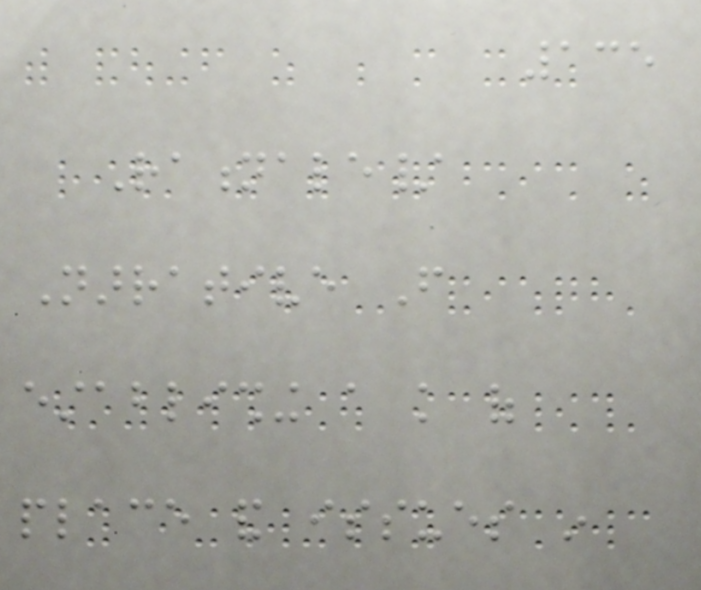135
Rationale/
Narrative From
establishing a knowledge of
place and issues in
